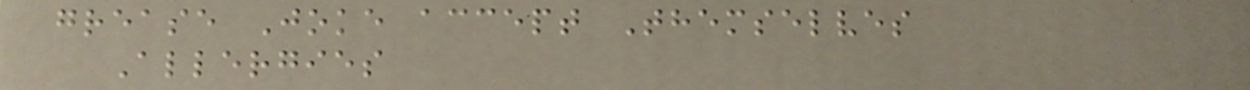grease Joke accept Themselves
Allergies
